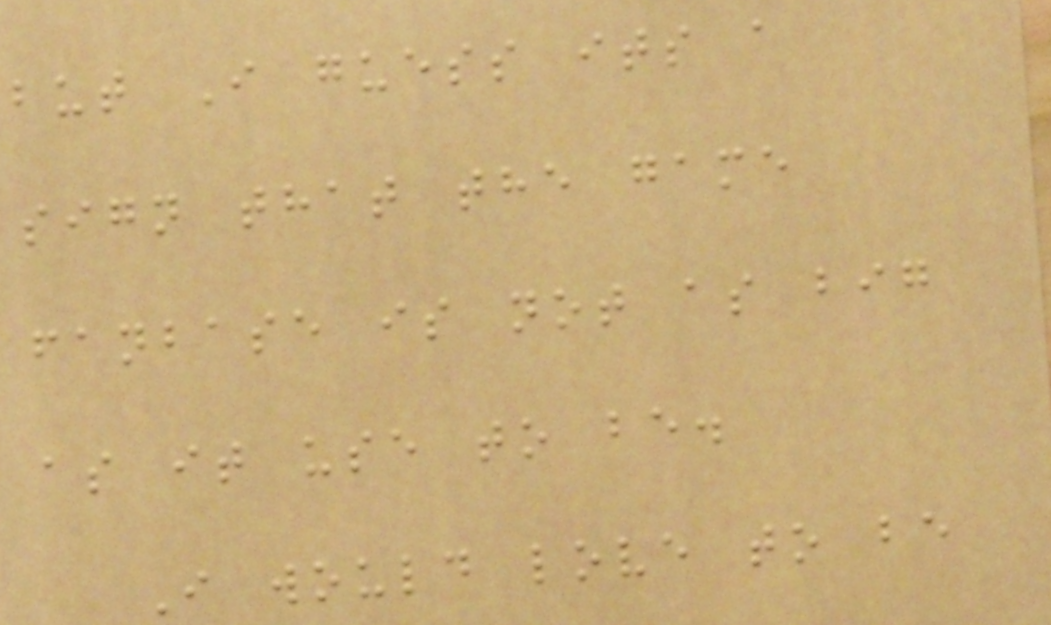but I guess its a
sign that the game
fanbase is not as big
as it use to be.
I would love to be
